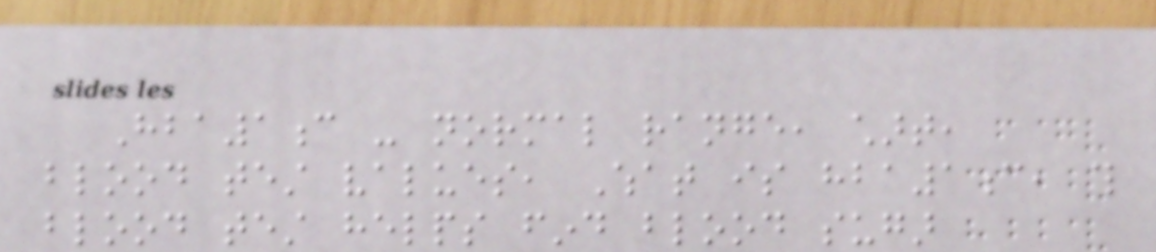Hba1c - normal range, chart,
blood test values, What is hba1c, this
blood test helps find blood sugar
